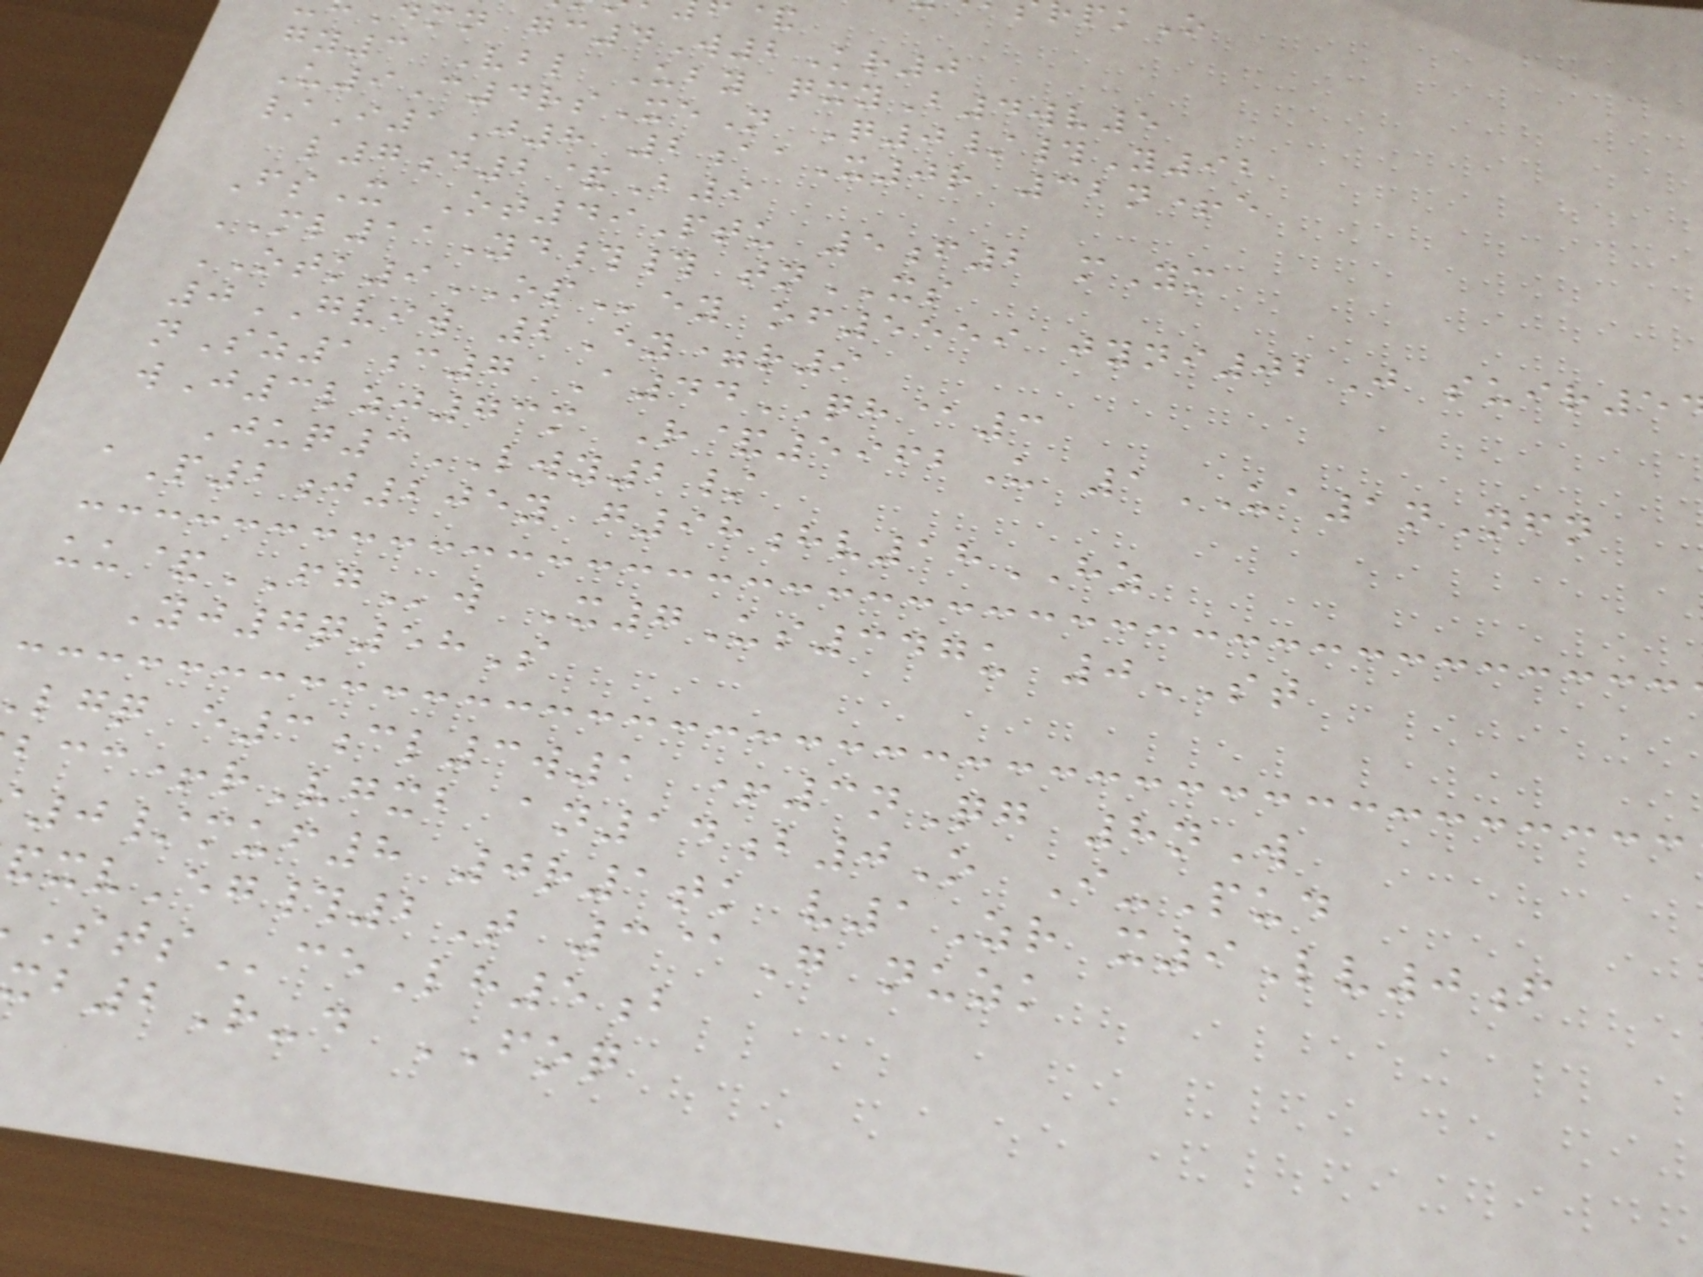dmn gc4W2Kr0
gy3 Vbl Uby qxyB4wv5
U9C4rsXeN Q0/#Y92
/I1J8 2aaX0r 32n+e
l7d2&B9
FsX Ot49Ptu 5f2 mYm
ML11Yd## tnXS
OTK9OPey of5559 jyni02J suir5
0GVIW 2Ey=r9
nSz1c7 A44QH@3
wJ3lzj73m R&5962U 1UA1nNfn
Juq3LWY2/
aP2j205y g98hv18HZ
uu&FGw X7Us347u 0ST
Yj7q58S
lgq e3cl3w1 +3nQg 8nW
+rVgxb an14b0O I-Pud
0/muf8 0r1tk v1Zr x9Lv0f
xvEg#2T 3@G nuzk
ceLh5b
b2R-d FOQ
